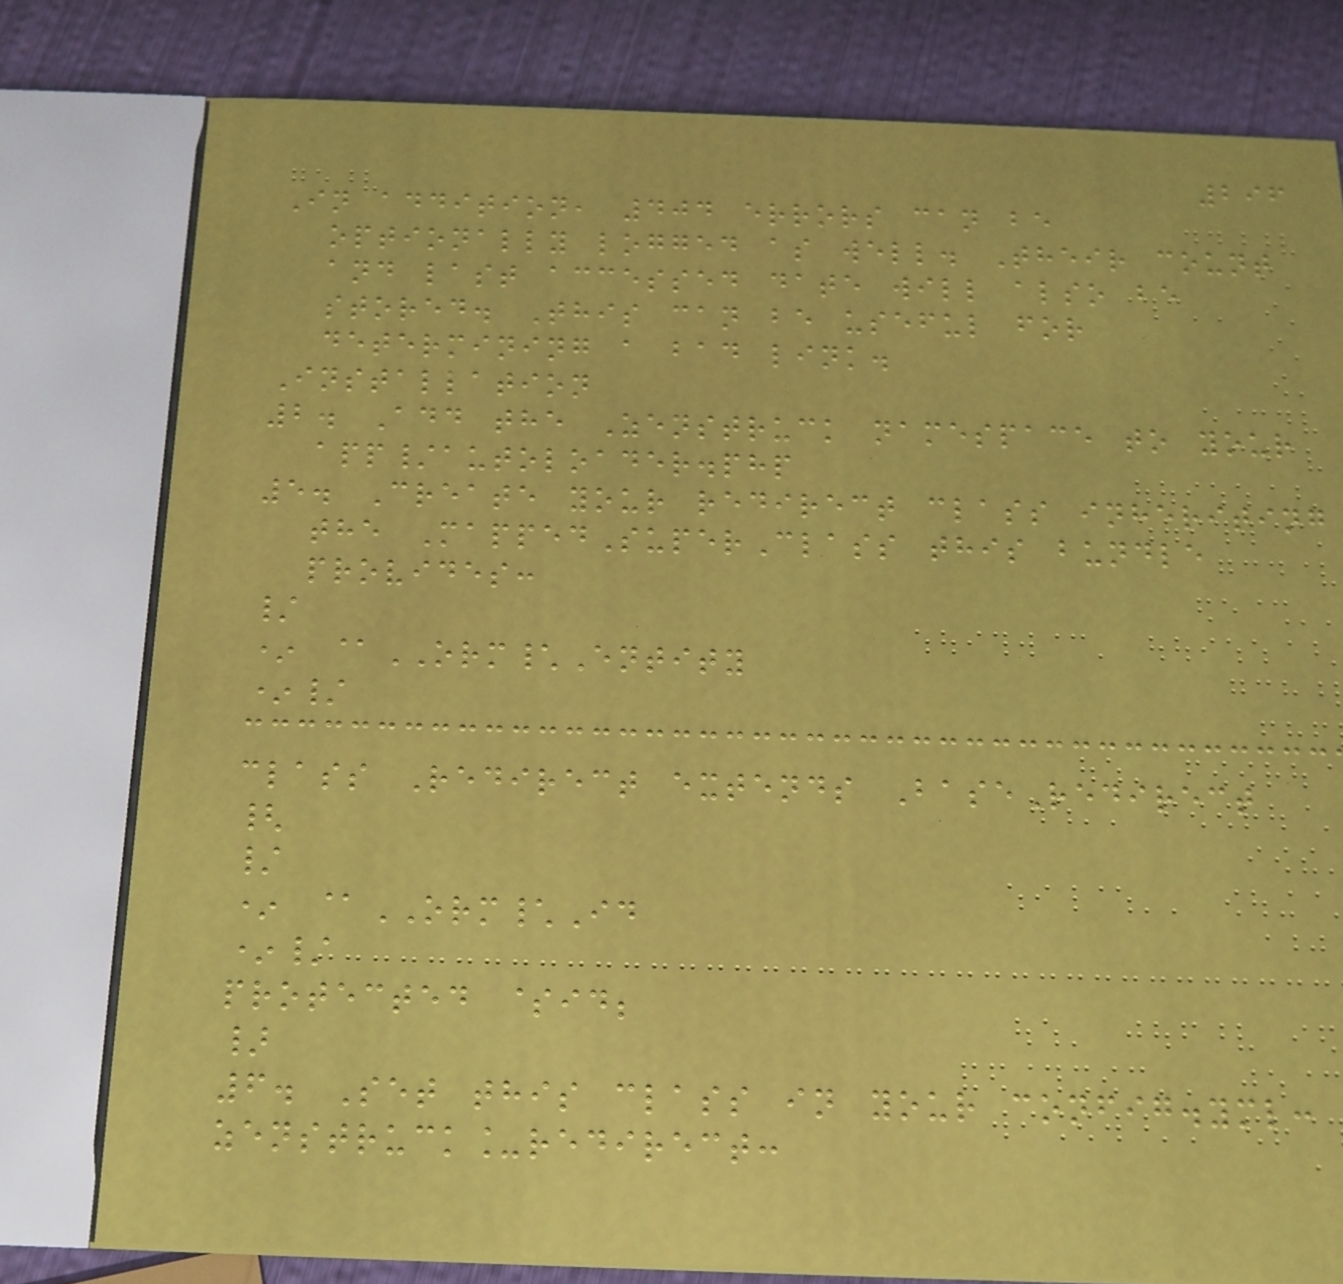296
In addition, 404 errors can be
optionally logged as well. Their count
and last accessed date will also be
stored. This can be useful for
determining a bad link.
Installation
2. Add the Zenstruck namespace to your
app/autoloader.php
5. Create your redirect class inheriting
the MappedSuperClass this bundle
provides:
/
* @ORM\Entity
*/
class Redirect extends BaseRedirect
{
/
* @ORM\Id
*/
protected $id;
}
6. Set this class in your config.yml:
zenstruck_redirect:
